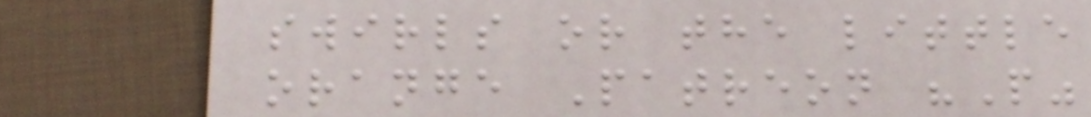swirls or the little
orange Patreon "P"
